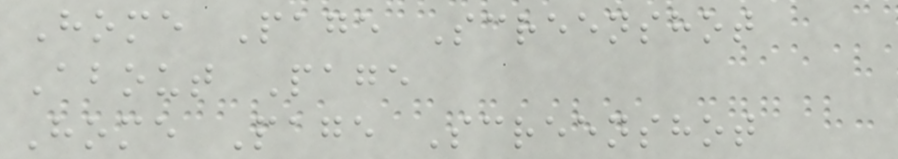Home Page Screenshot
About Page
Home Page Screenshot
